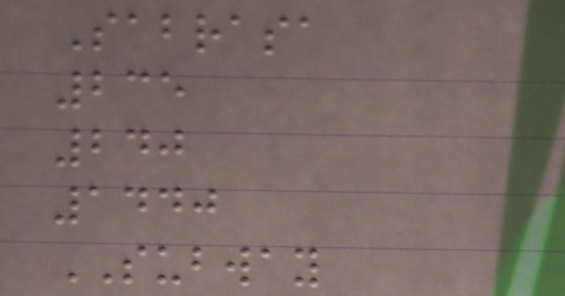Sabrasa
235
240
1440
SUBWAY
